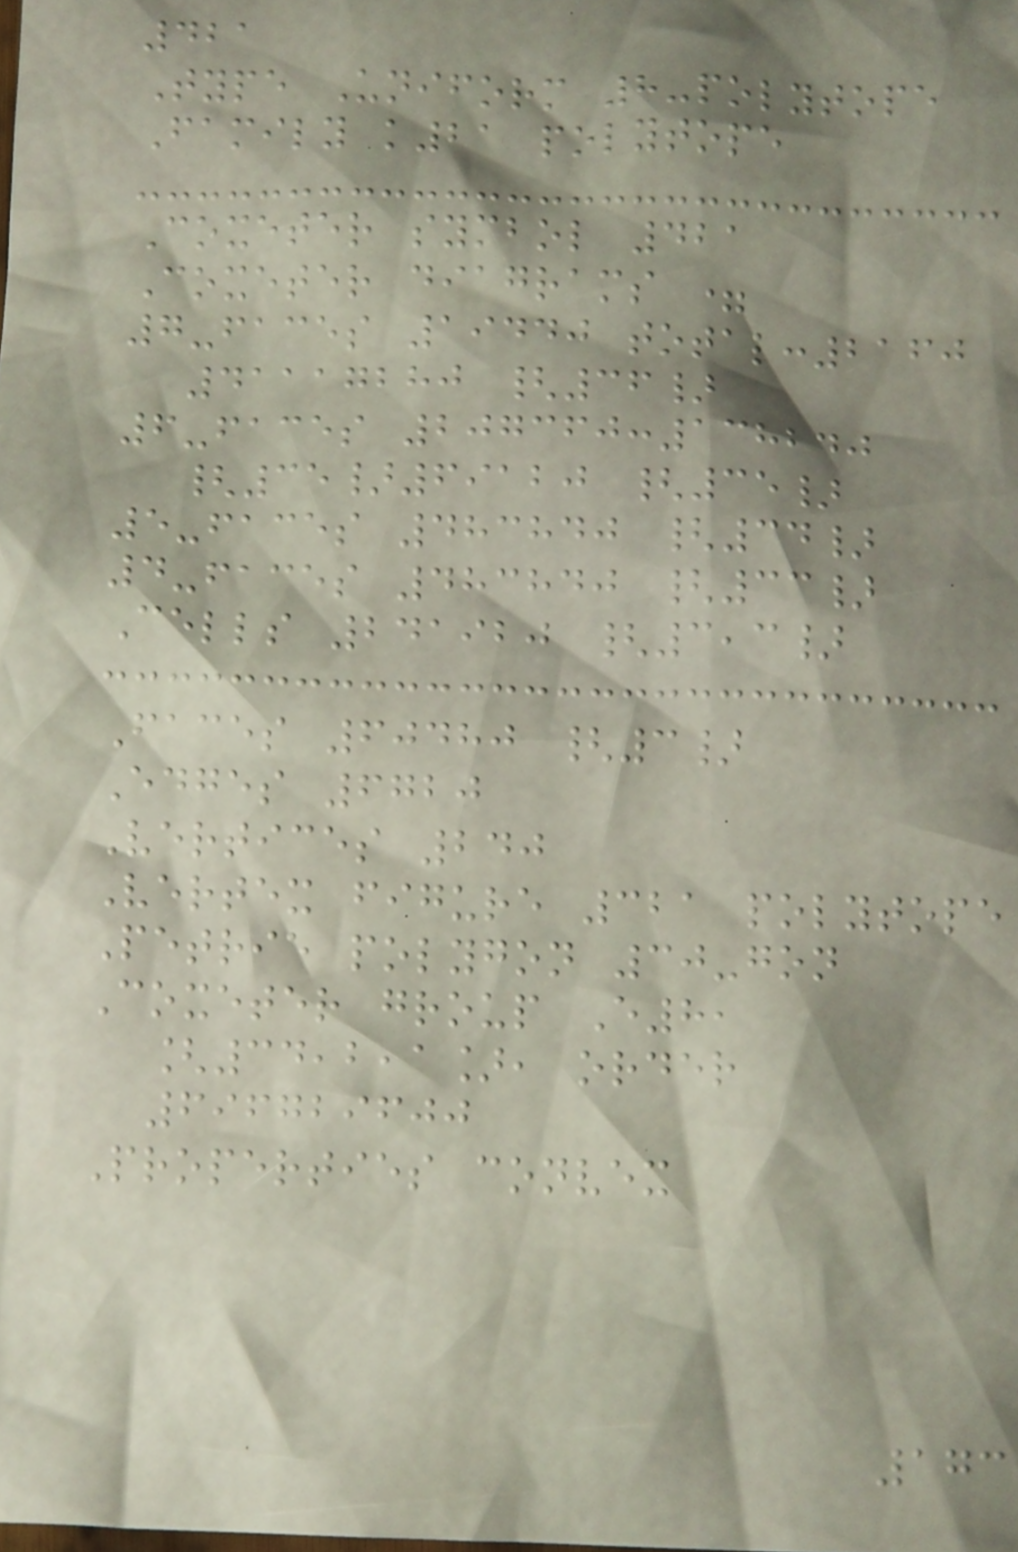421
Type Uniform 8-polytope
Family k21 polytope
Coxeter symbol 421
Coxeter diagrams =
7-faces 19440 total:2160
41117280 {36}
6-faces 207360:138240
{35}69120 {35}
5-faces 483840 {34}
4-faces 483840 {33}
Cells 241920 {3,3}
Faces 60480 {3}
Edges 6720
Vertices 240
Vertex figure 321 polytope
Petrie polygon 30-gon
Coxeter group E8,
[34,2,1], order
696729600
Properties convex
173
